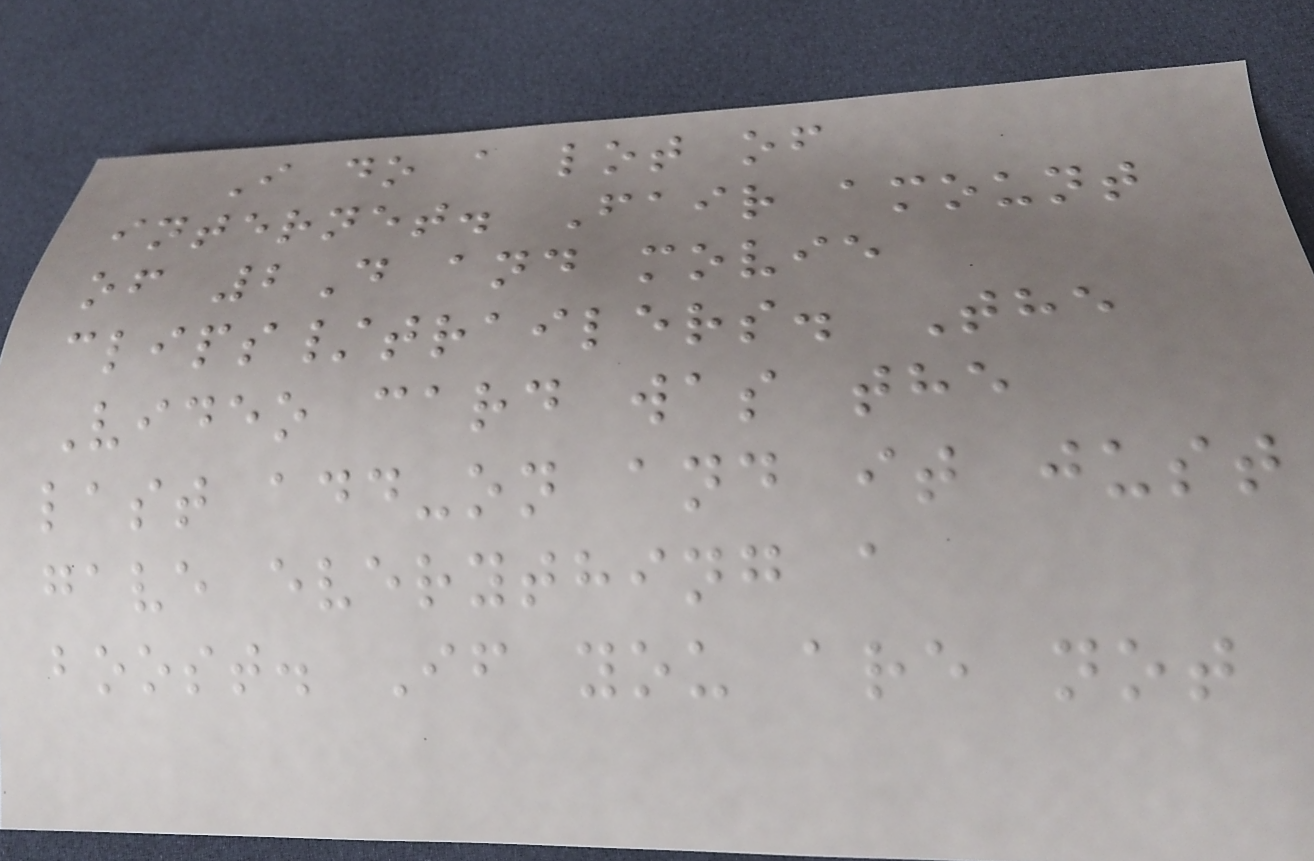I do a lot of
internet. Fair amount
of 2D and movie
clips/trailers. The
Video card was the
last add-on and it just
gave everything a
boost. If you are not
